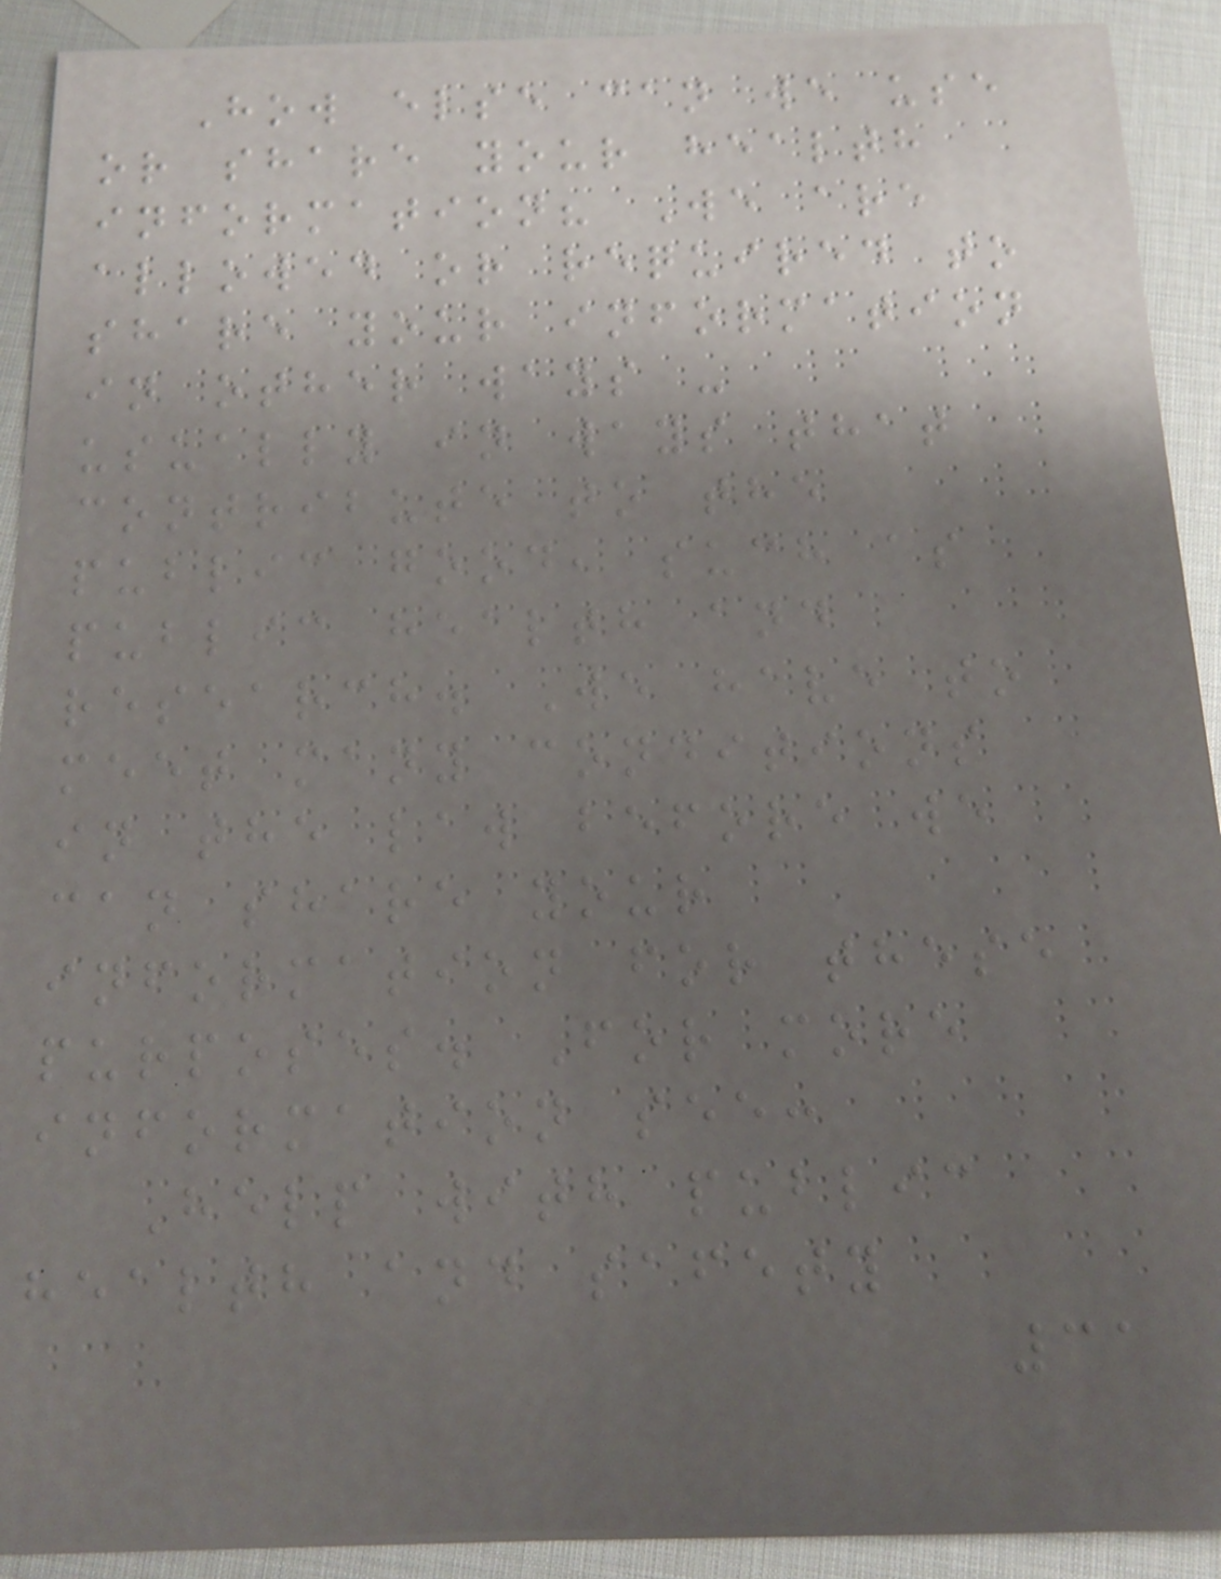How else can we use
or share your health
information? We are
allowed or required to
share your information
in other ways -
usually in ways that
contribute to the
public good, such as
public health and
research. We have to
meet many conditions
in the law before we
can share your
information for these
purposes. For more
information see:
Help with public
health and safety
31
